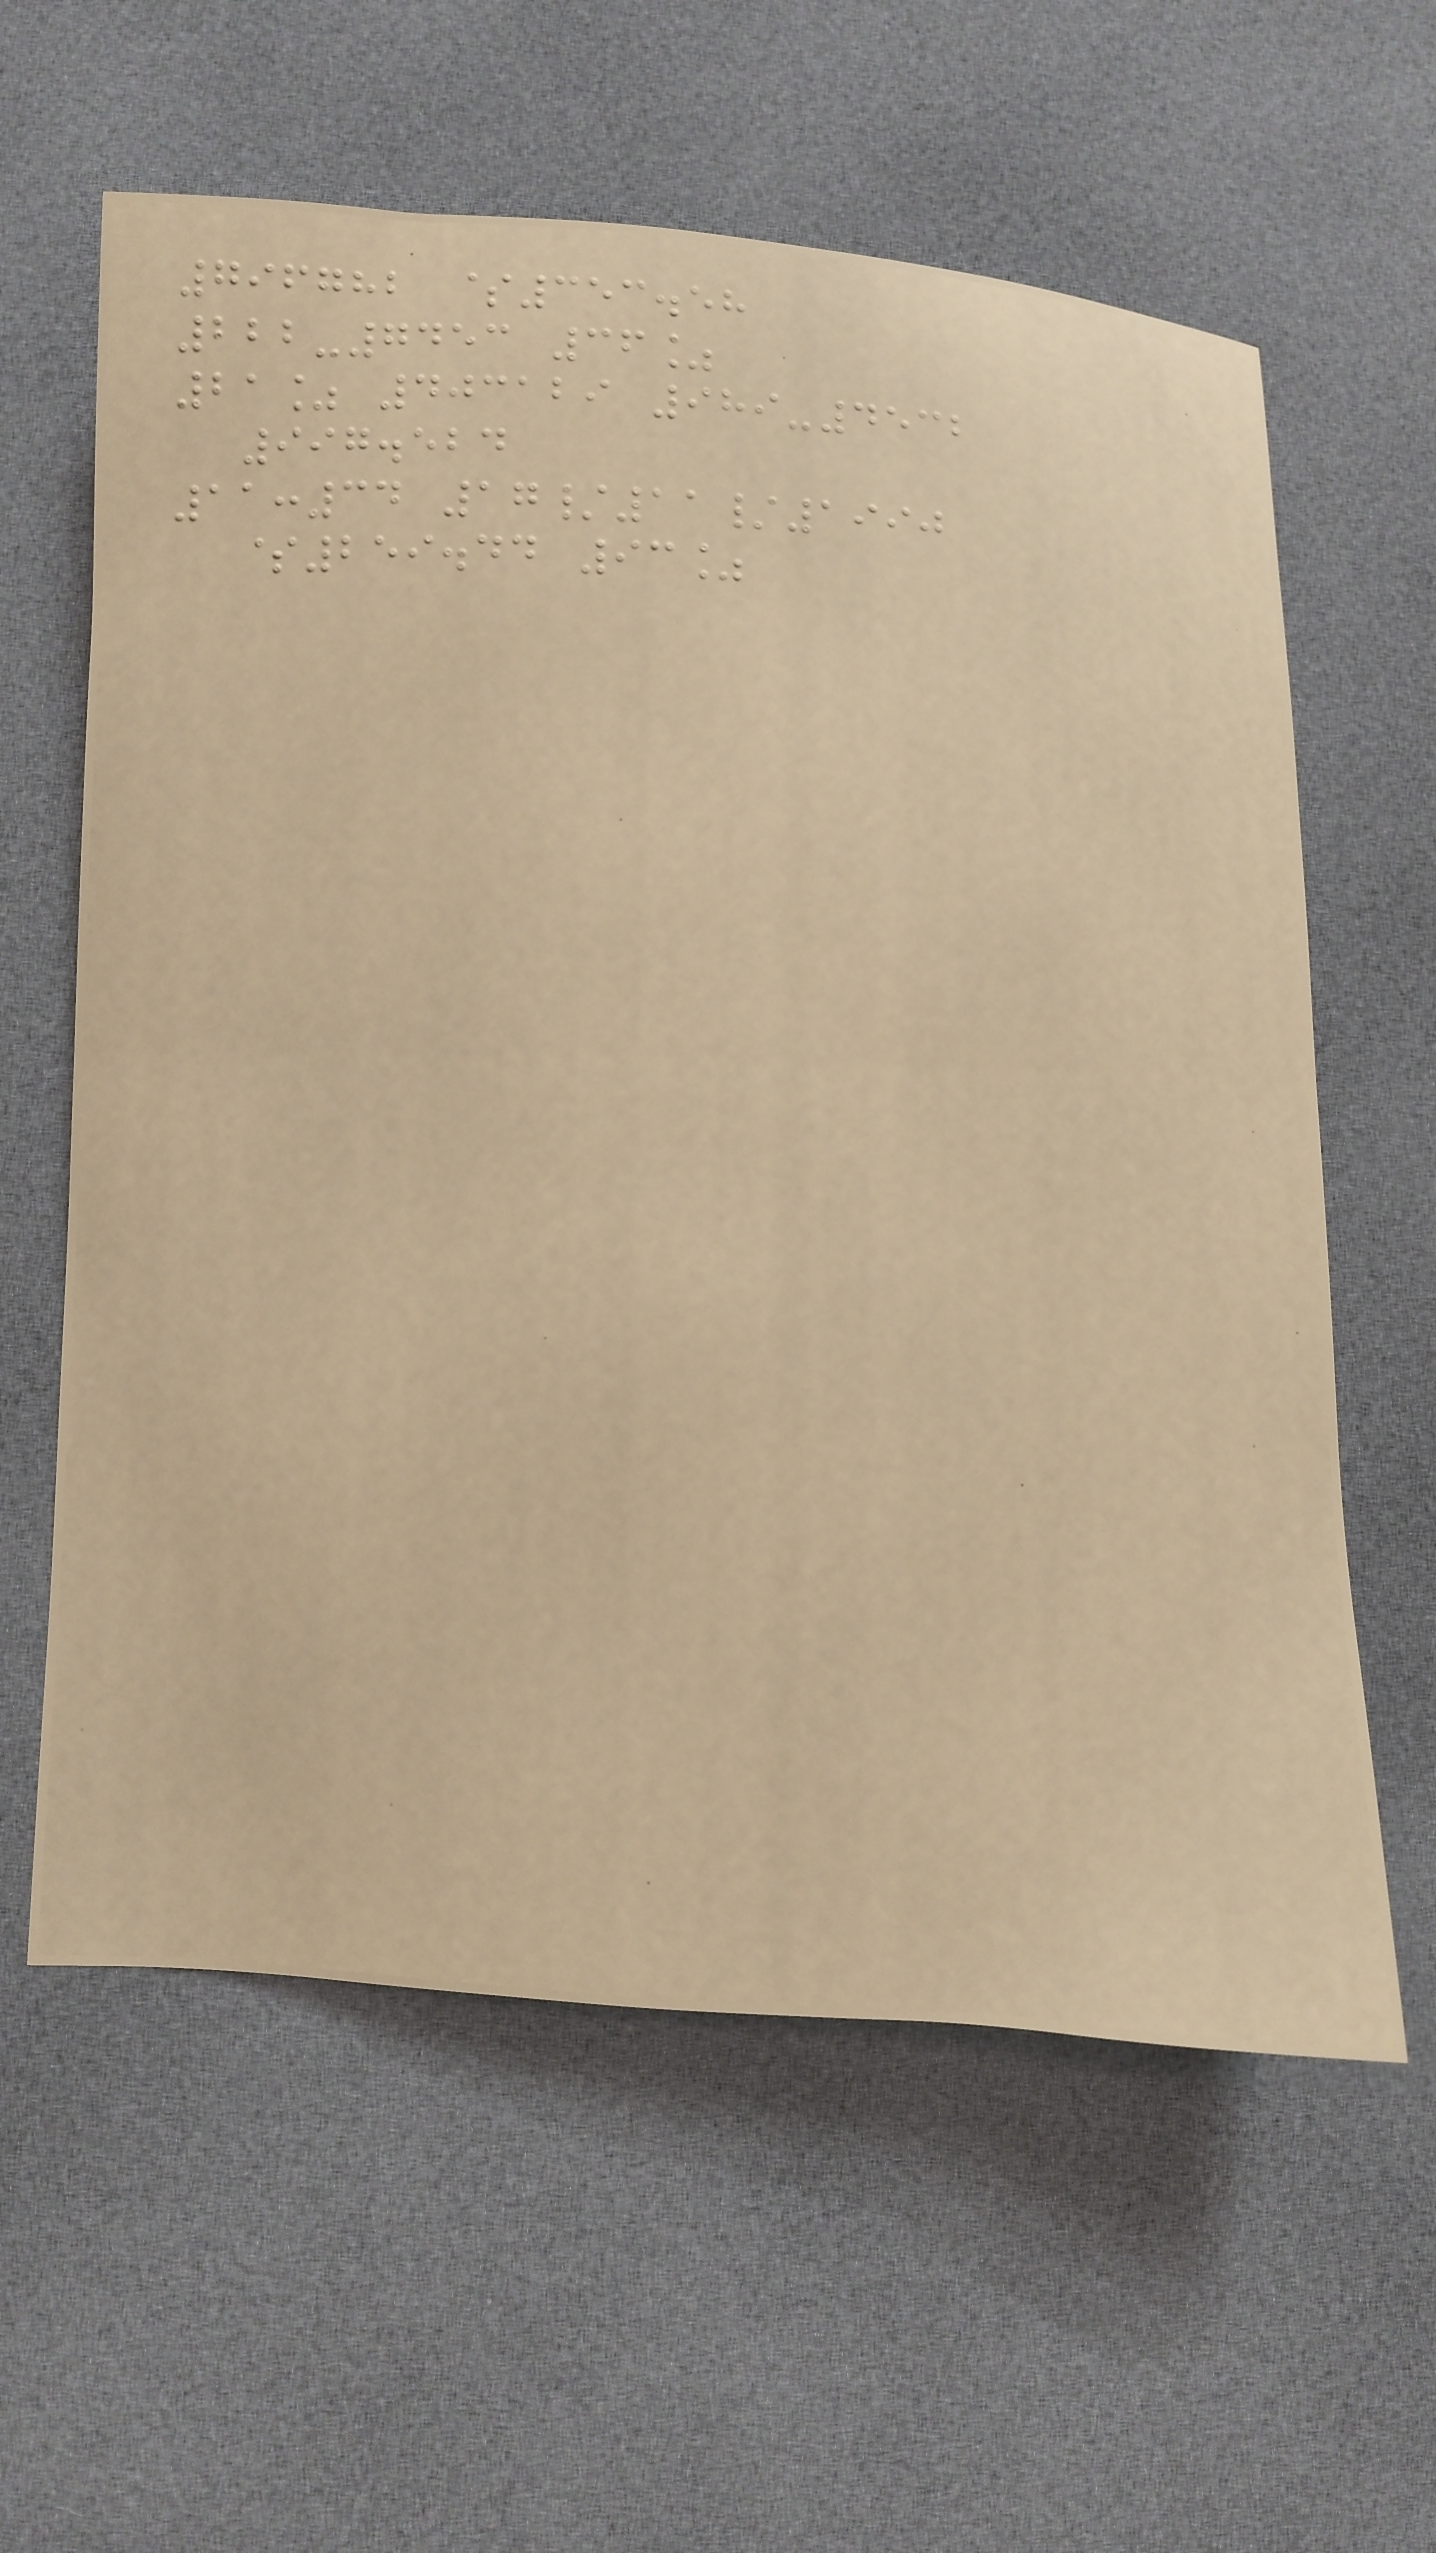796782 $353.58
222-7453 36%
21% 403129 989-4532
997.524
11:34 17/11/1990
$259.44 93%
